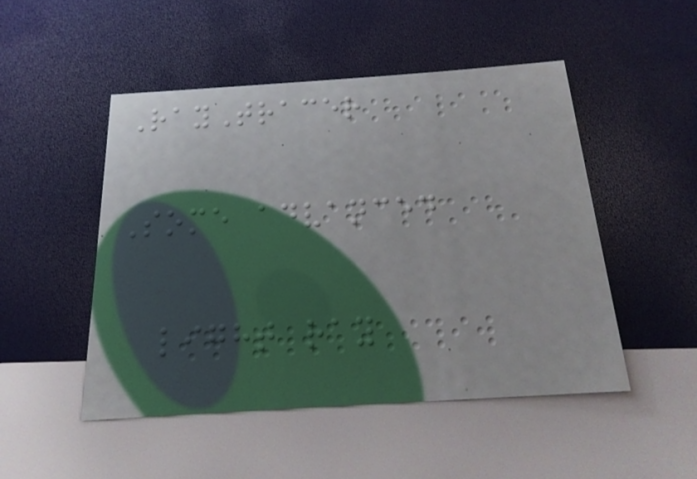RayTracer
Some advanced
light ray
